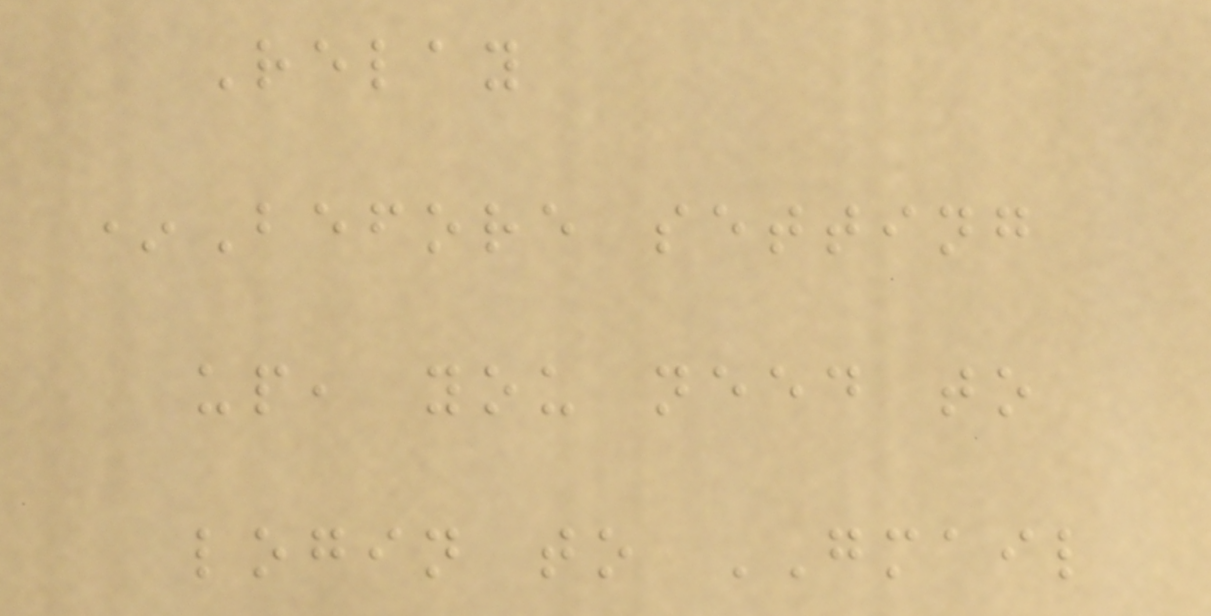Relay
*Before setting
up, you need to
login to GMAIL
